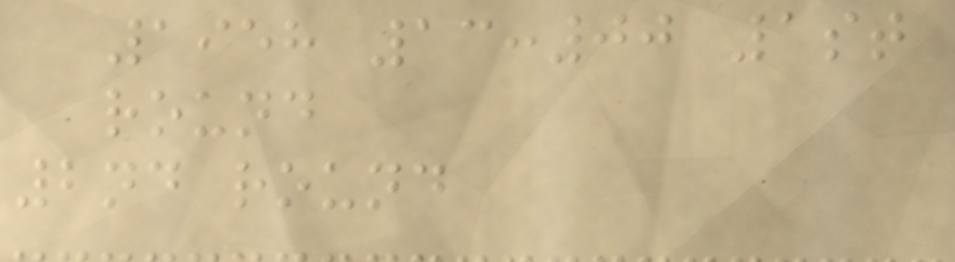1958 13:00 1st
round
2nd round
